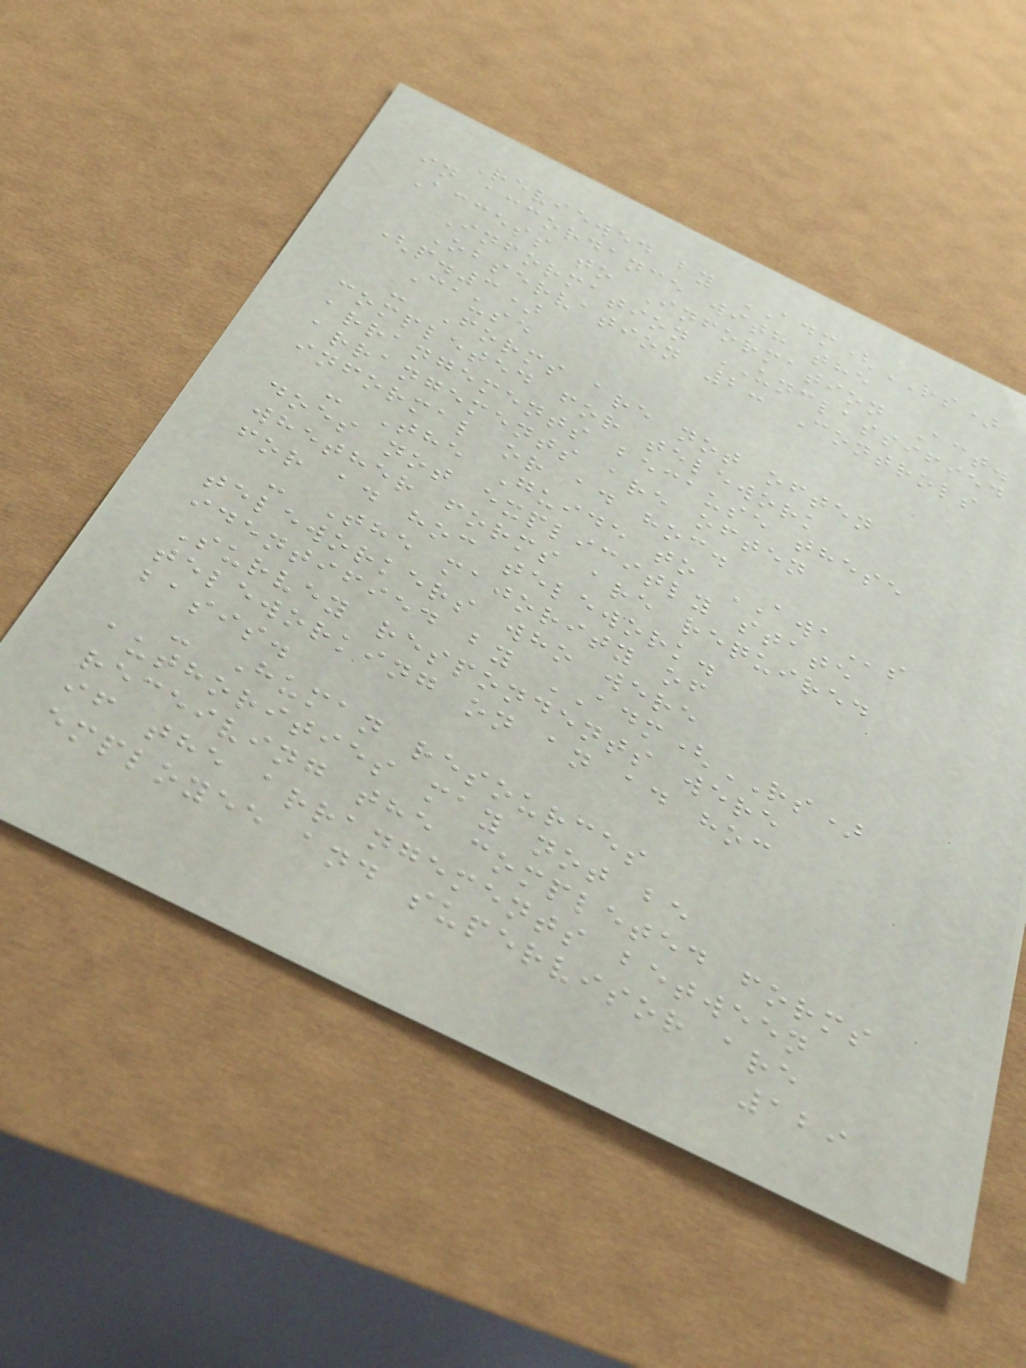Reviewed by ADM(RS)
in accordance with the
Access to Information Act.
Information UNCLASSIFIED
Observation 2: Controls
(p.3)
Cause
- Forms are not often
completed for telework
arrangements because these
arrangements are often
informal or ad hoc.
- The Guide to AWAs
does not explicitly state
whether forms are required
for ad hoc telework.
- The majority of
teleworkers who were
identified by ADM(RS)
Survey respondents were
teleworking on an ad hoc
basis.
- Human resources
authorities may not be
receiving the completed forms
if the arrangements between
employee and supervisor are
129
